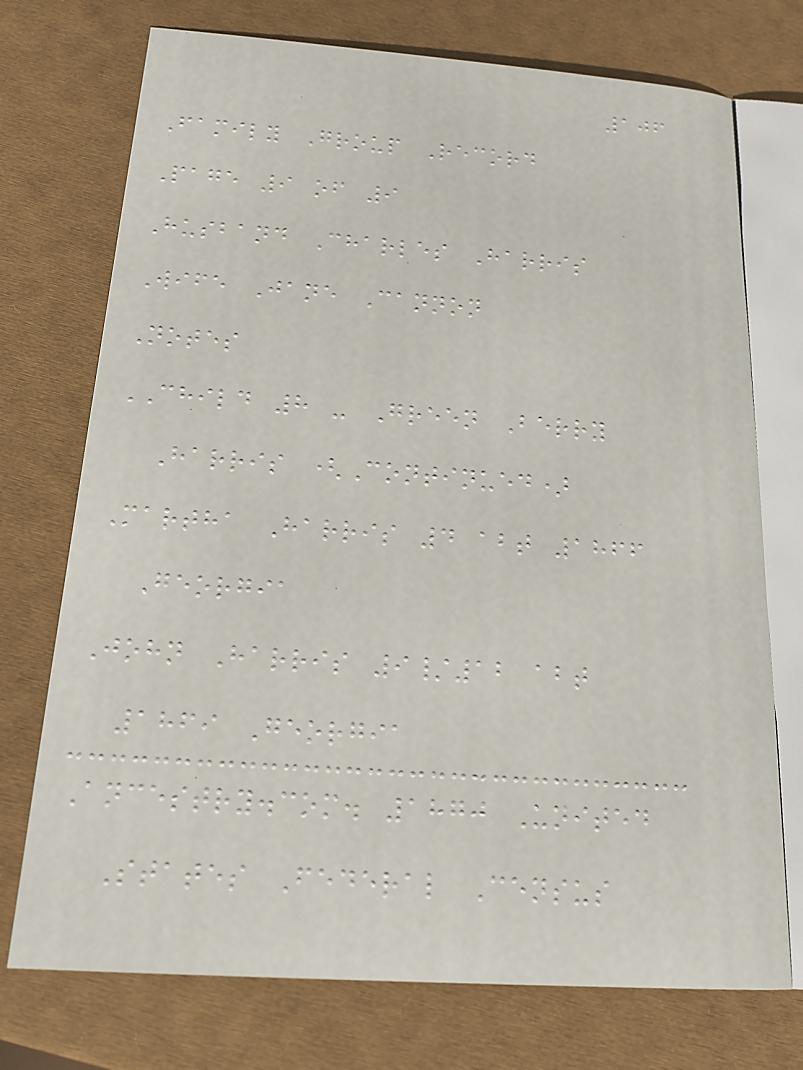106
Family Group Record
Page 9 of 9
Husband Charles Harris
Wife Jane Cannon
Notes
CHILD 8 - Green Berry
Harris (Continued)
Martha Harris 4 abt 1866
Georgia
John Harris 9/12 abt
1869 Georgia
Ancestry.com. 1870 United
States Federal Census
